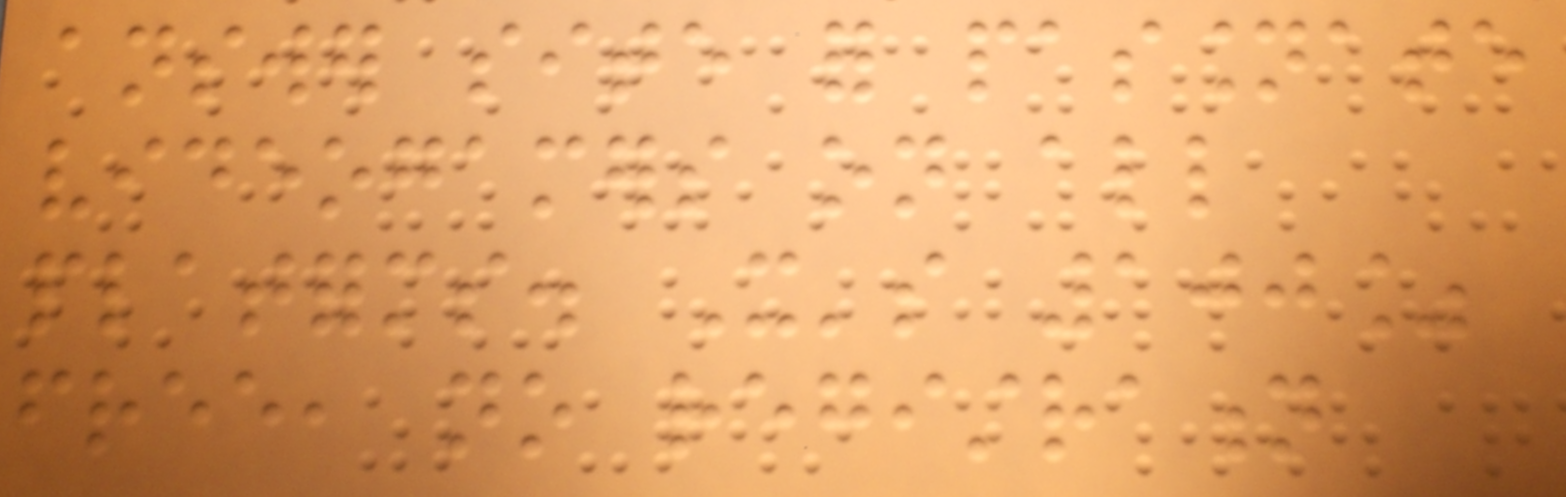answer site for passionate
videogamers on all
platforms. It's 100%
free, no registration
